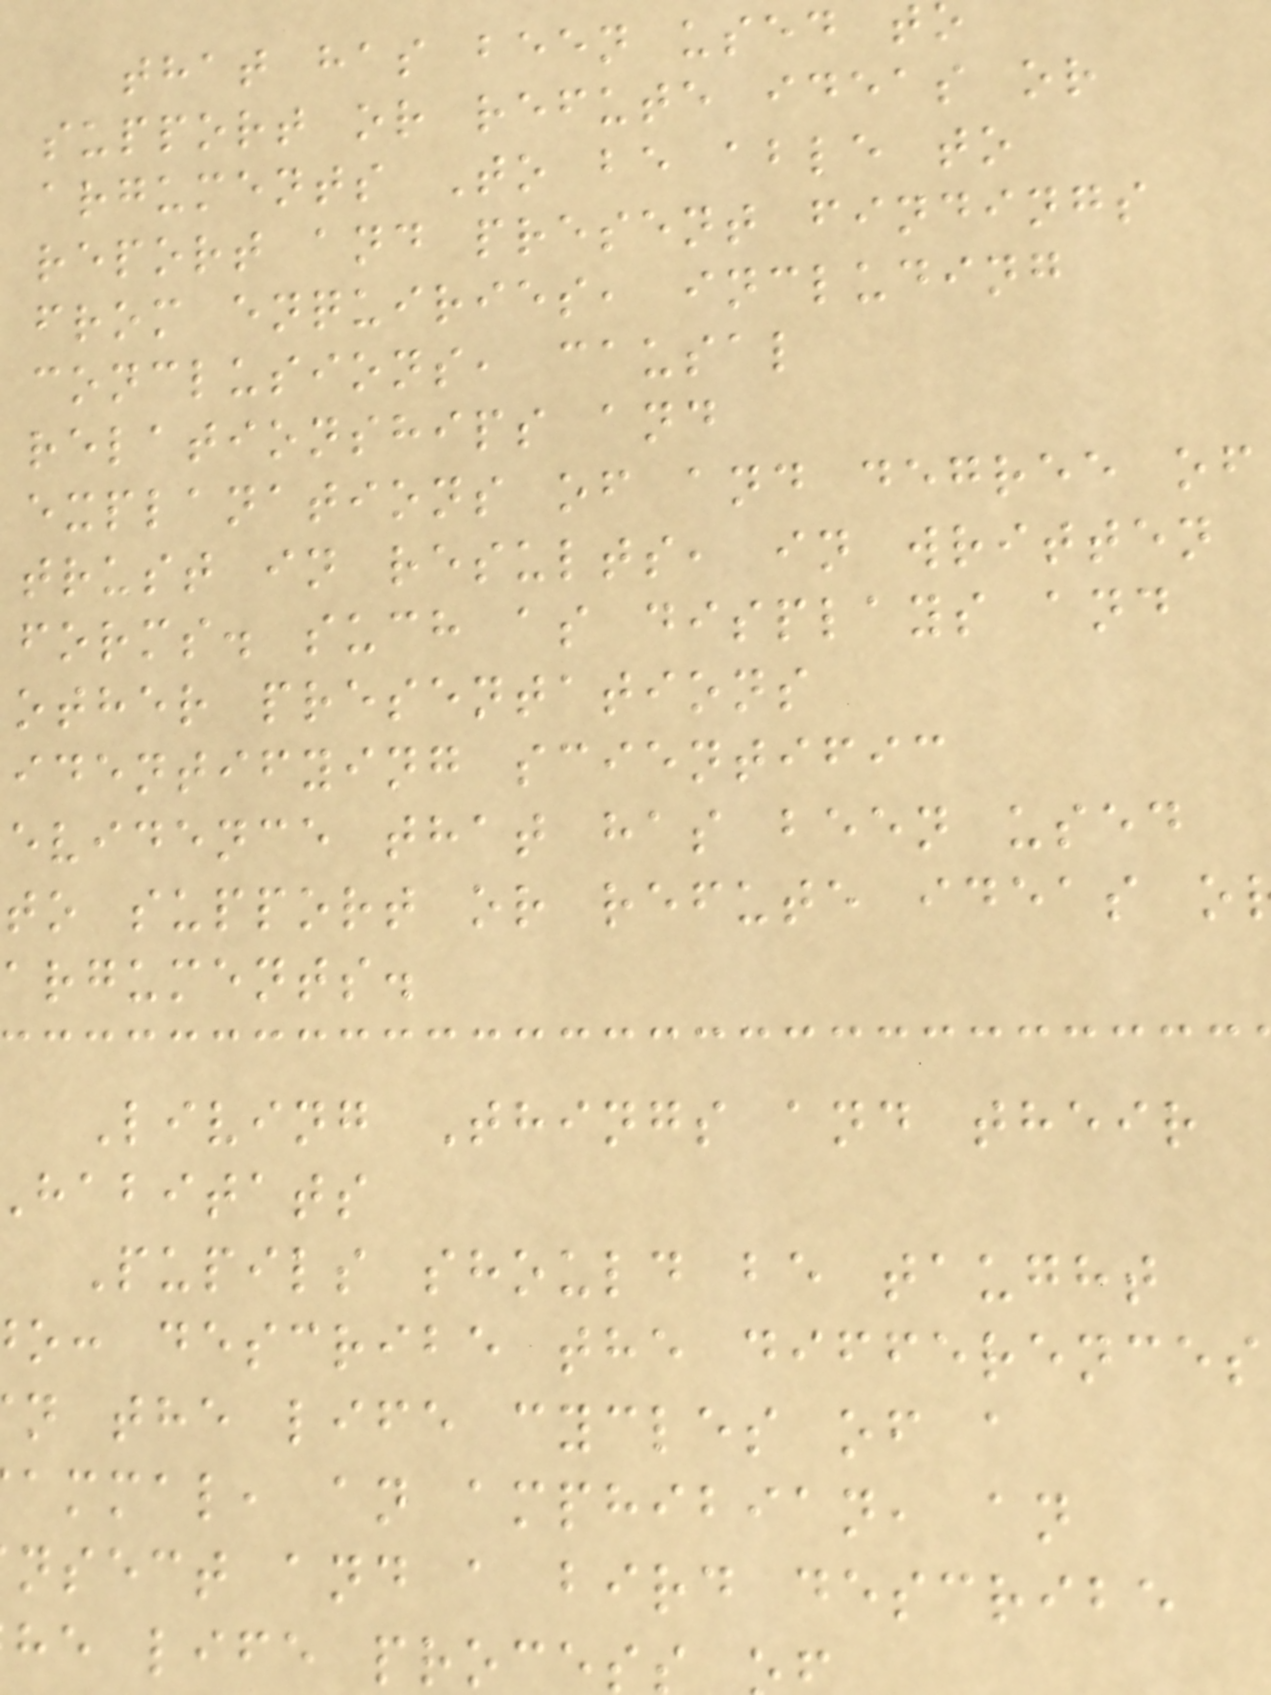that has been used t
support or refute ideas or
arguments To be able to
report and present findings
from enquiries, including
conclusions, causal
relationships and
explanations of and degree of
trust in results, in written
forms. such as displays and
other presentations
identifying scientific
evidence that has been used
to support or refute ideas o
arguments.
Living Things and their
habitats
Pupils should be taught
o: describe the differences
n the life cycles of a
ammal, an amphibian, an
nsect and a bird describe
he life proce
